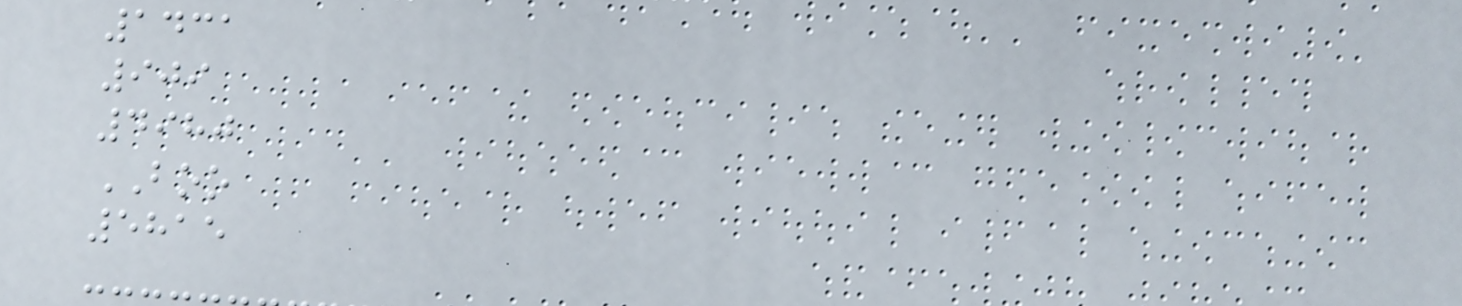1431
909
4980
BOO
5815
